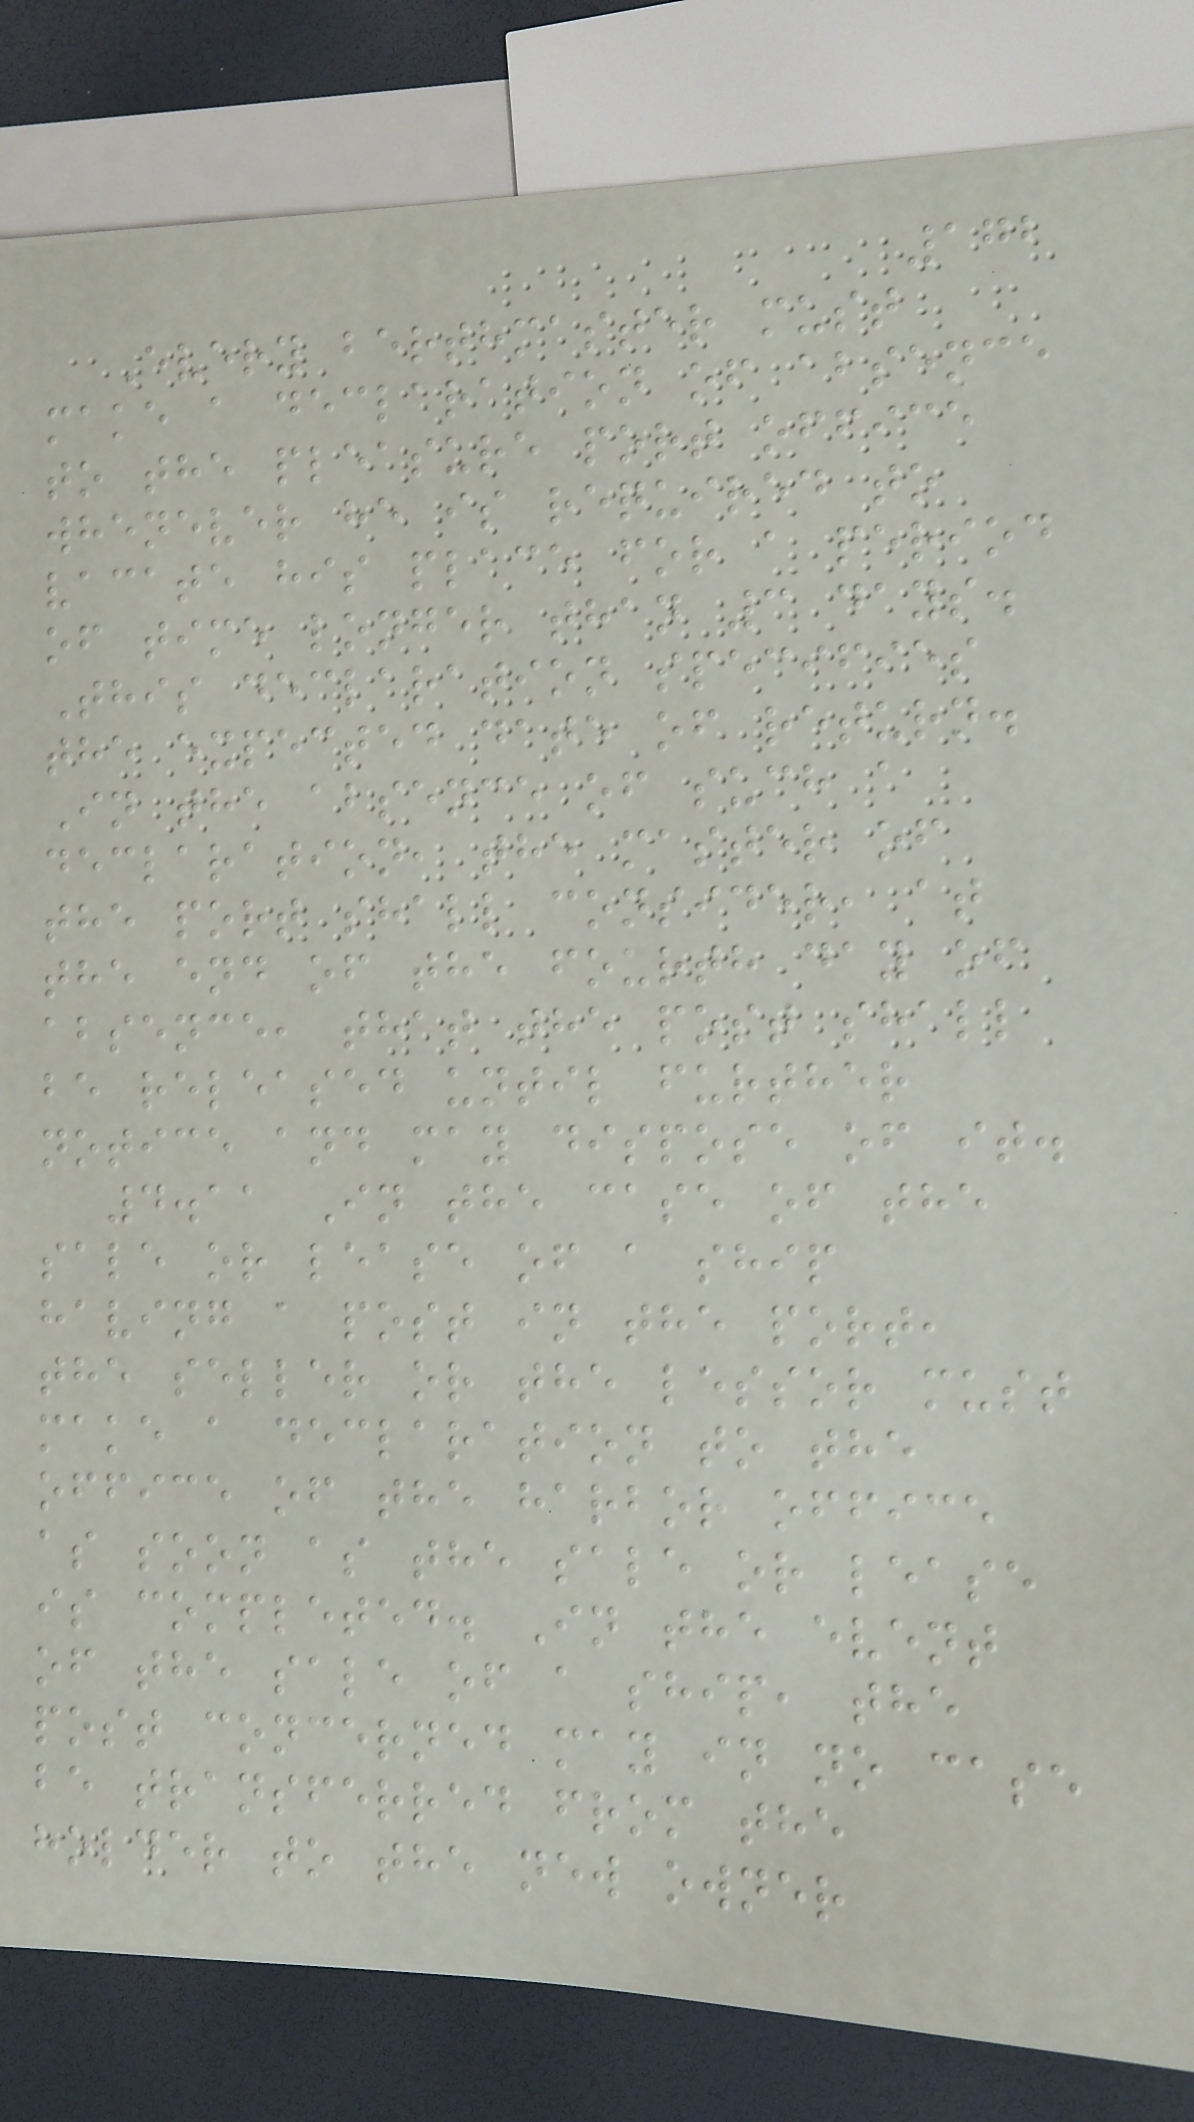172
Every berthmaster must
make a declaration of absence
to the pleasure port office
whenever he is required to
vacate his place for a period
of time longer than 3 days.
This declaration specifies
the expected date of return.
In the absence of such a
declaration, the master of
the port shall consider, at
the end of the fourth day of
absence, that the post shall
be released until further
notice and may dispose of it.
4.11 In the case of the
sale or lease of a ship
having a post in the port,
the seller or the lessor must
make a declaration to the
office of the harbor office
as soon as the sale or lease
is completed. In the event
of the sale of a ship, the
post concerned may in no case
be transferred from the
holder to the new owner
